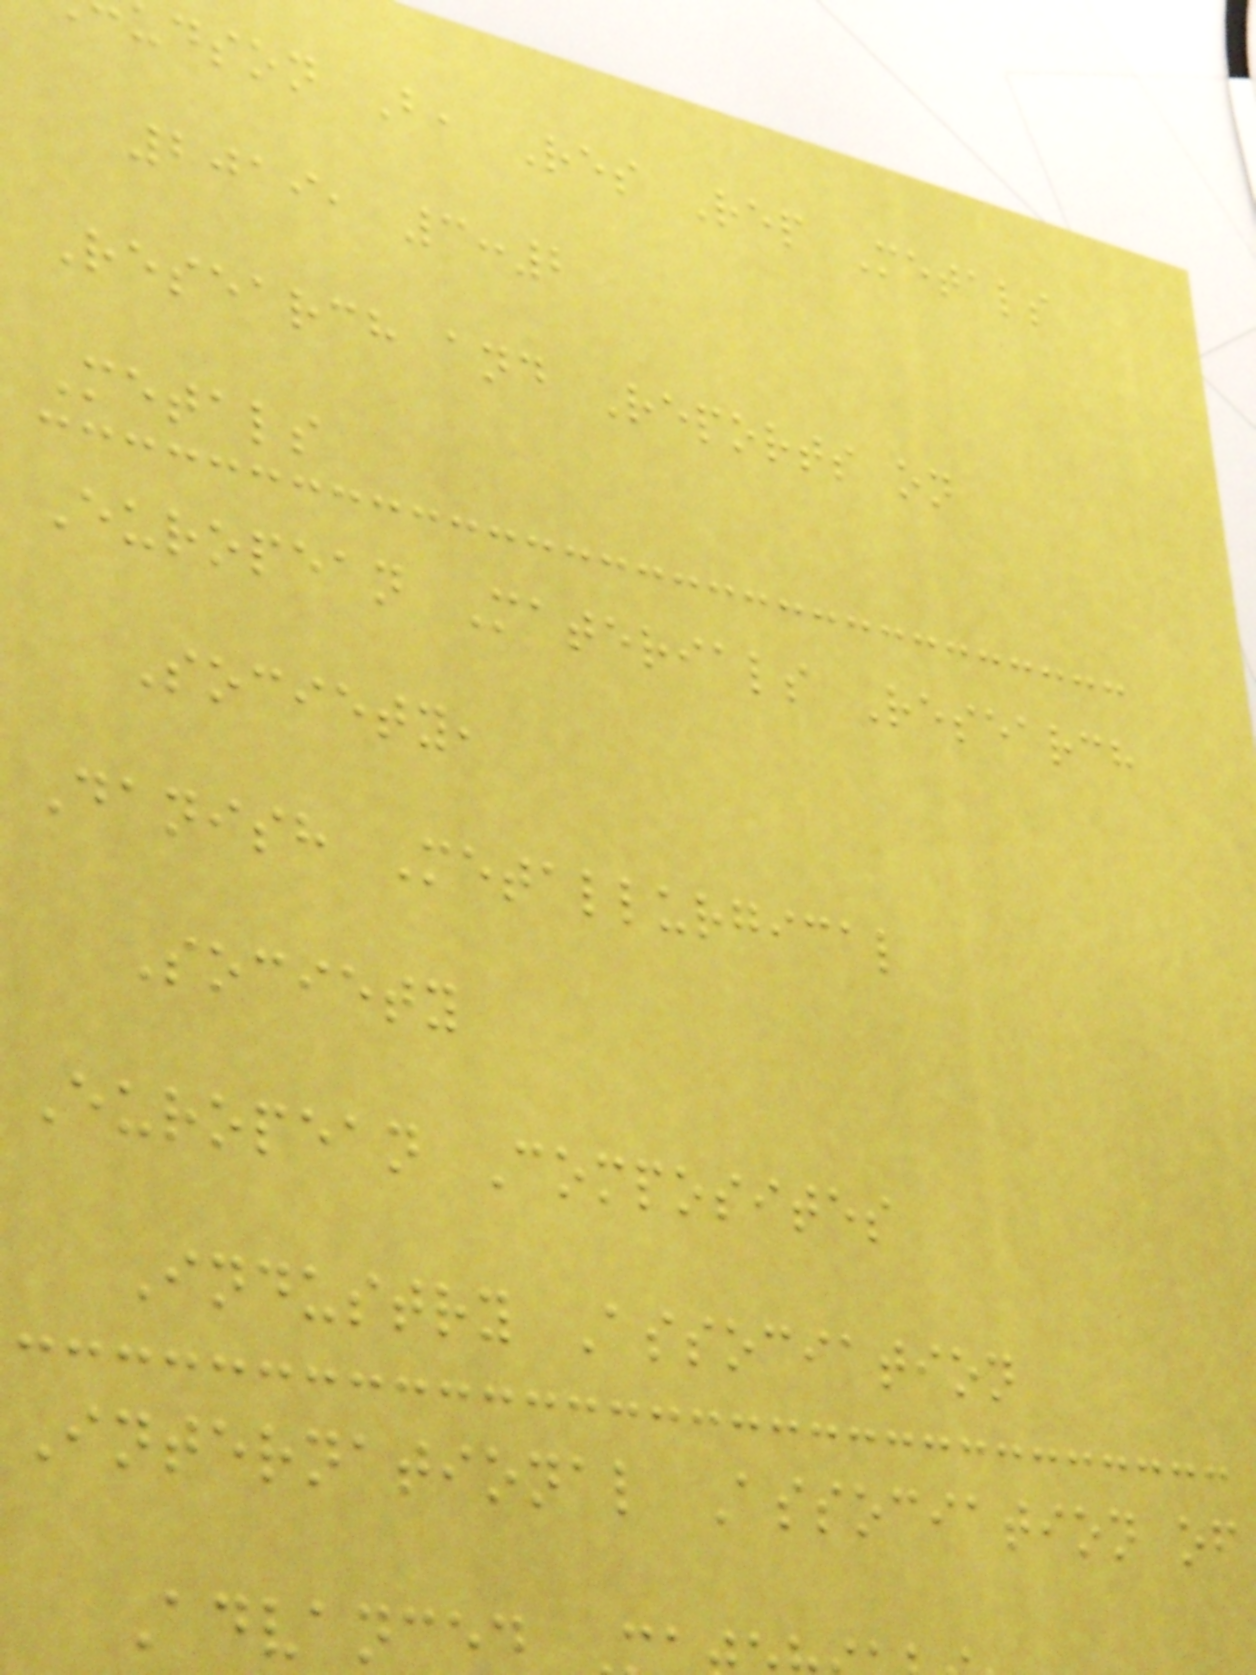dson B, Res Rep Metals
2019, 3:2
Research and Reports on
Metals
European Materials Research
Society,
Danish Metallurgical
Society
European Composites
Industry Association
International Association of
Advanced
